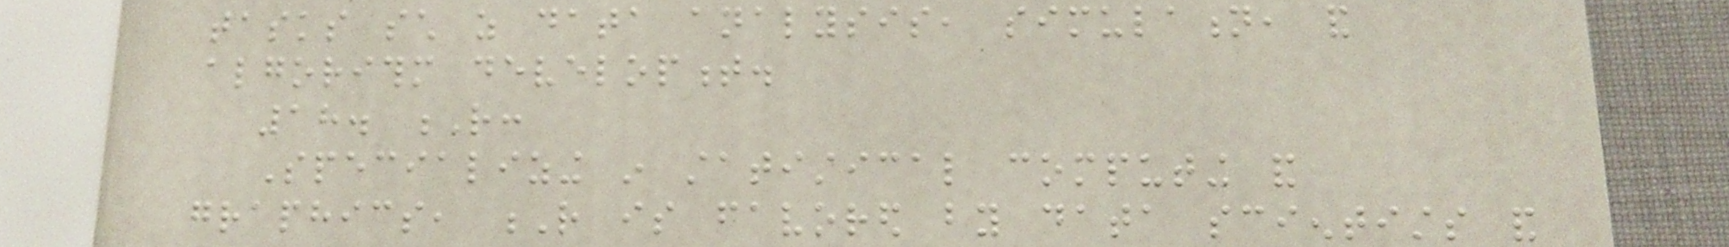tasks such as data analysis, simulation, and
algorithm development.
18. R:
Specializing in statistical computing and
graphics, R is favored by data scientists and
